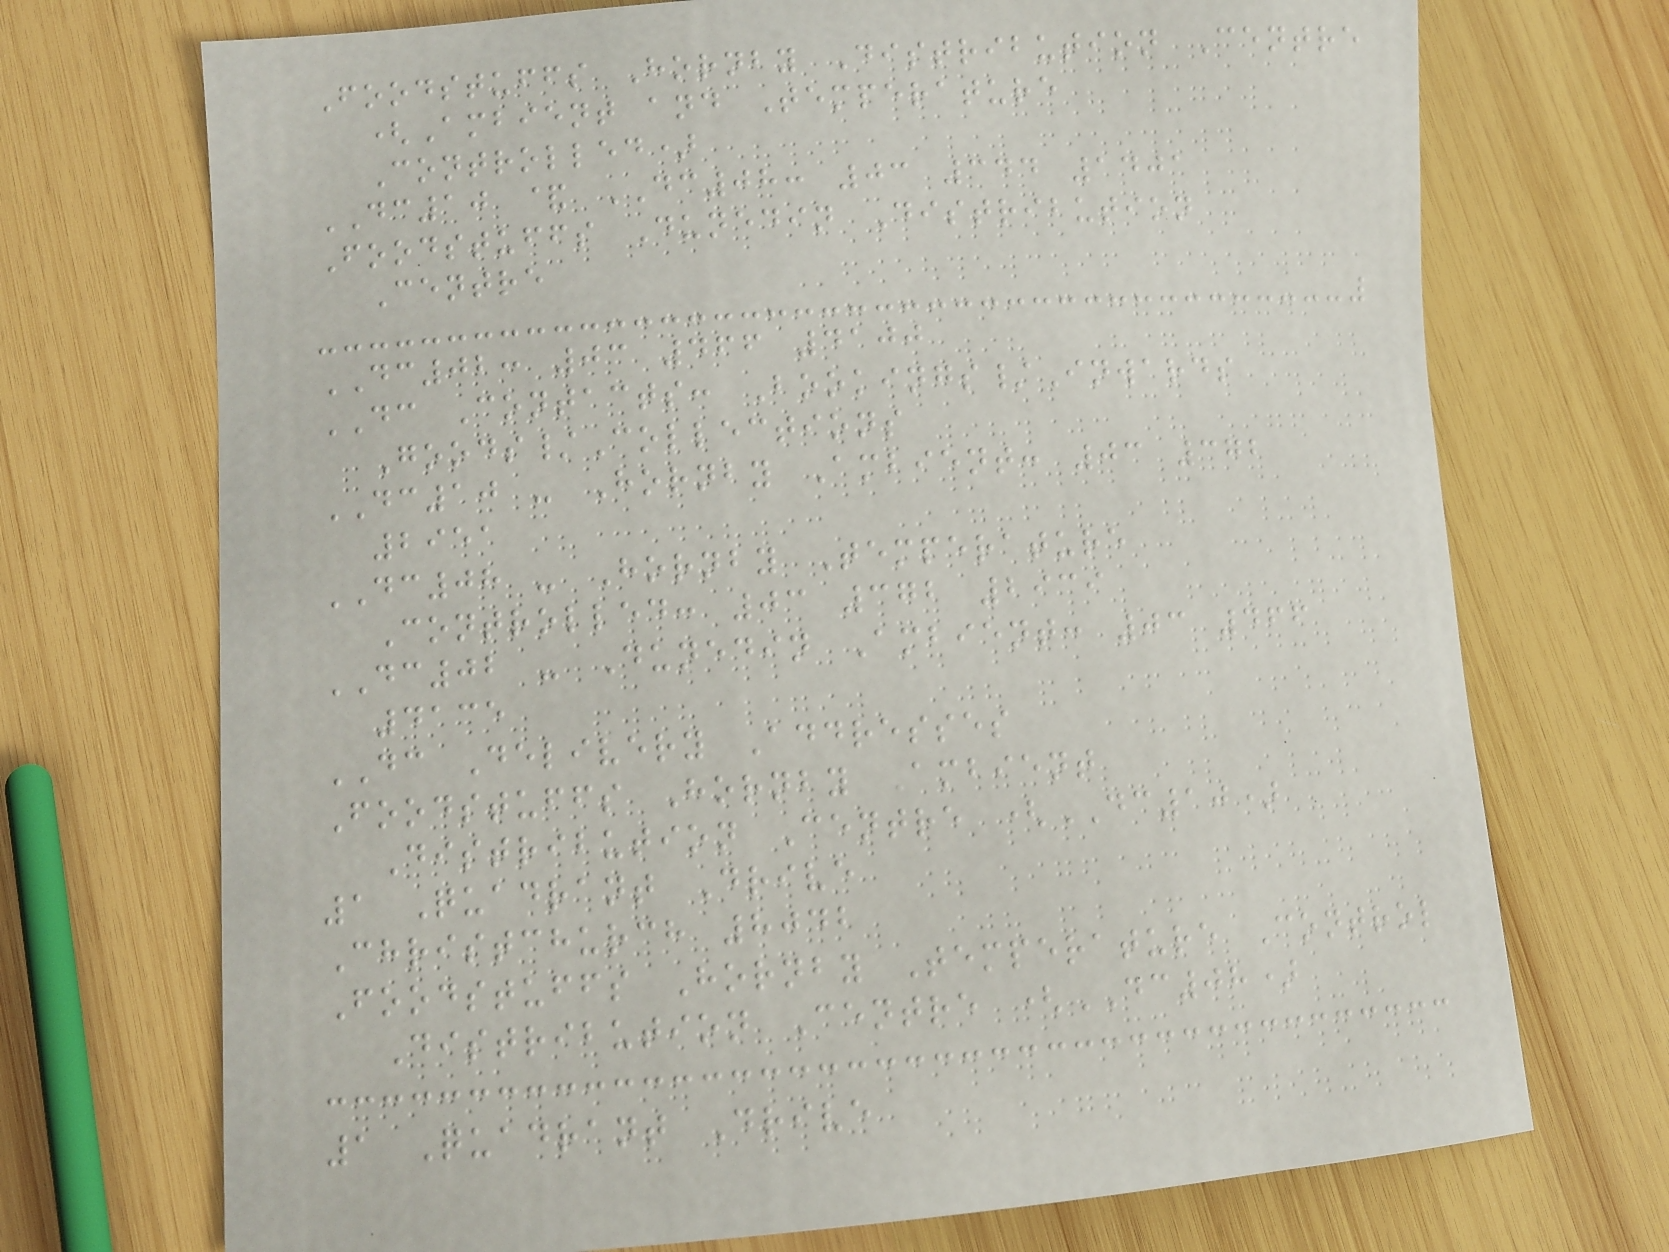Foodstuffs Hornby Distribution Centre
(Ambient and Temperature
Controlled)
DC10 & DC08: 03 344 1401
Foodstuffs Dunedin Distribution
Centre
DC02: 03 466 4100
DC Contacts: Bookings/Inwards
Goods/Collections
DC10 - Hornby Ambient: 03 372
2951
DC08 - Hornby Temperature
Controlled: 03 372 2939
DC02 - Dunedin Ambient: 03 466
4135
DC Delivery Addresses
Foodstuffs Hornby Ambient
Distribution Centre (DC10)
1 Quadrant Drive
Christchurch 8042
Foodstuffs Hornby Temperature Control
Distribution Centre (DC08)
1 Quadrant Drive
